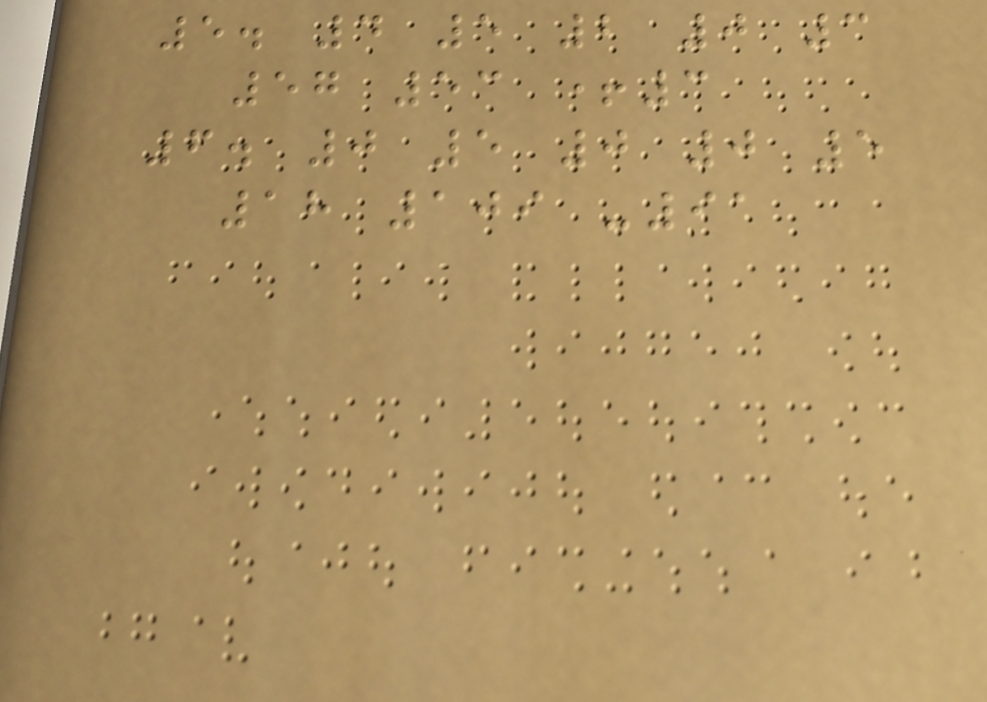5. 4 5 2 0 3
57 53 +3
6. 0 5 0 0 5
18 109 -91
